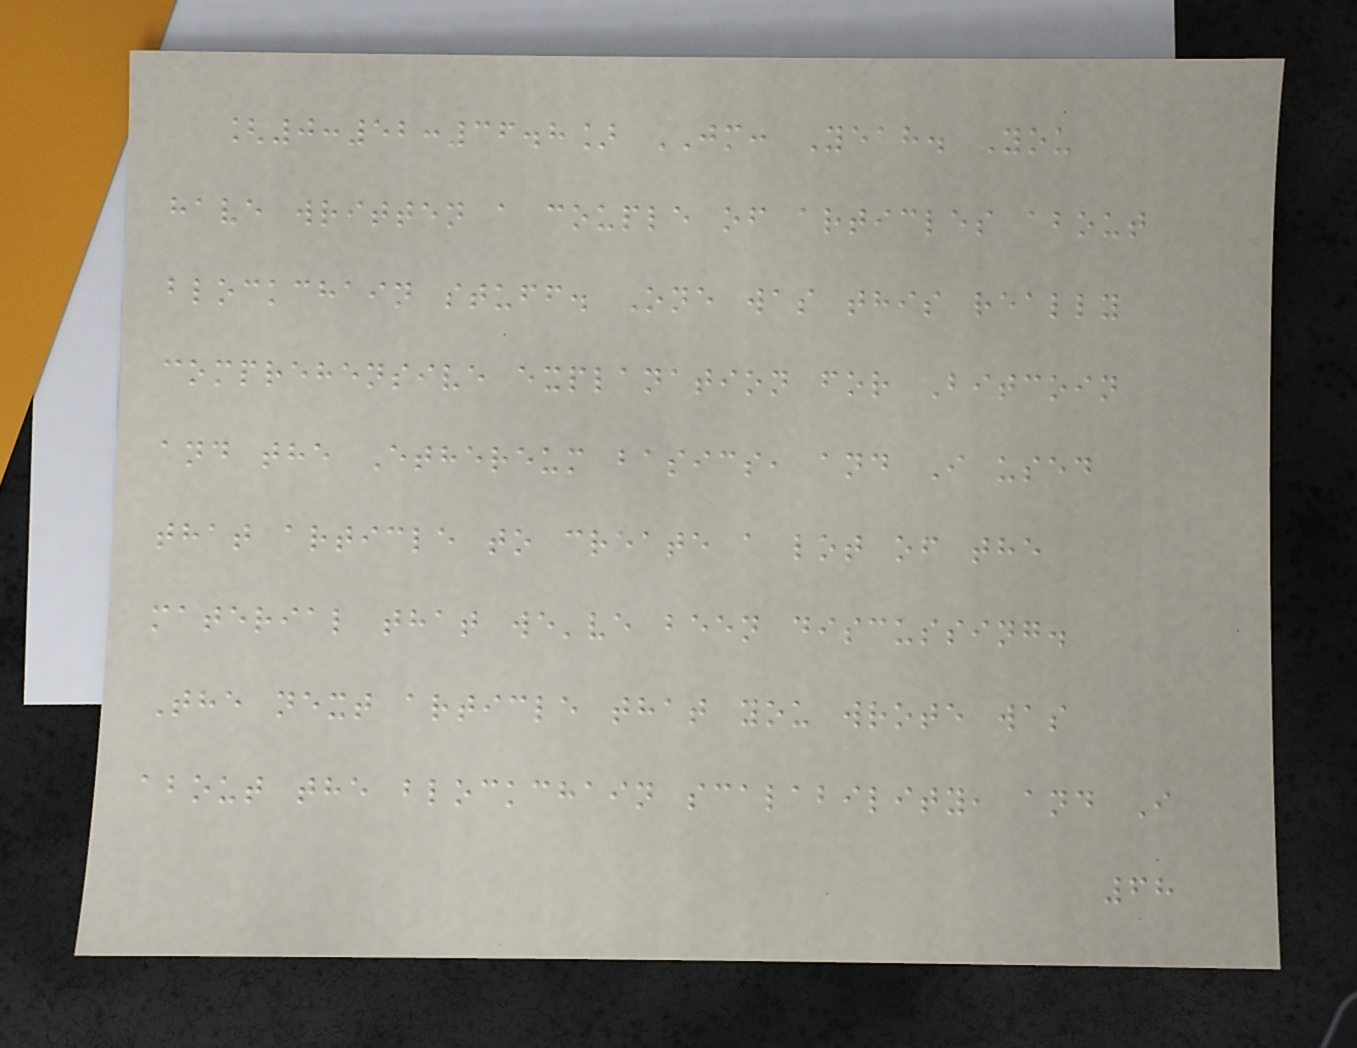[0:52:36.8] JM: Yeah. You
have written a couple of articles about
blockchain stuff. One was this really
comprehensive explanation for Bitcoin
and the Ethereum basics, and I used
that article to create a lot of the
material that we've been discussing.
The next article that you wrote was
about the blockchain scalability, and I
68
